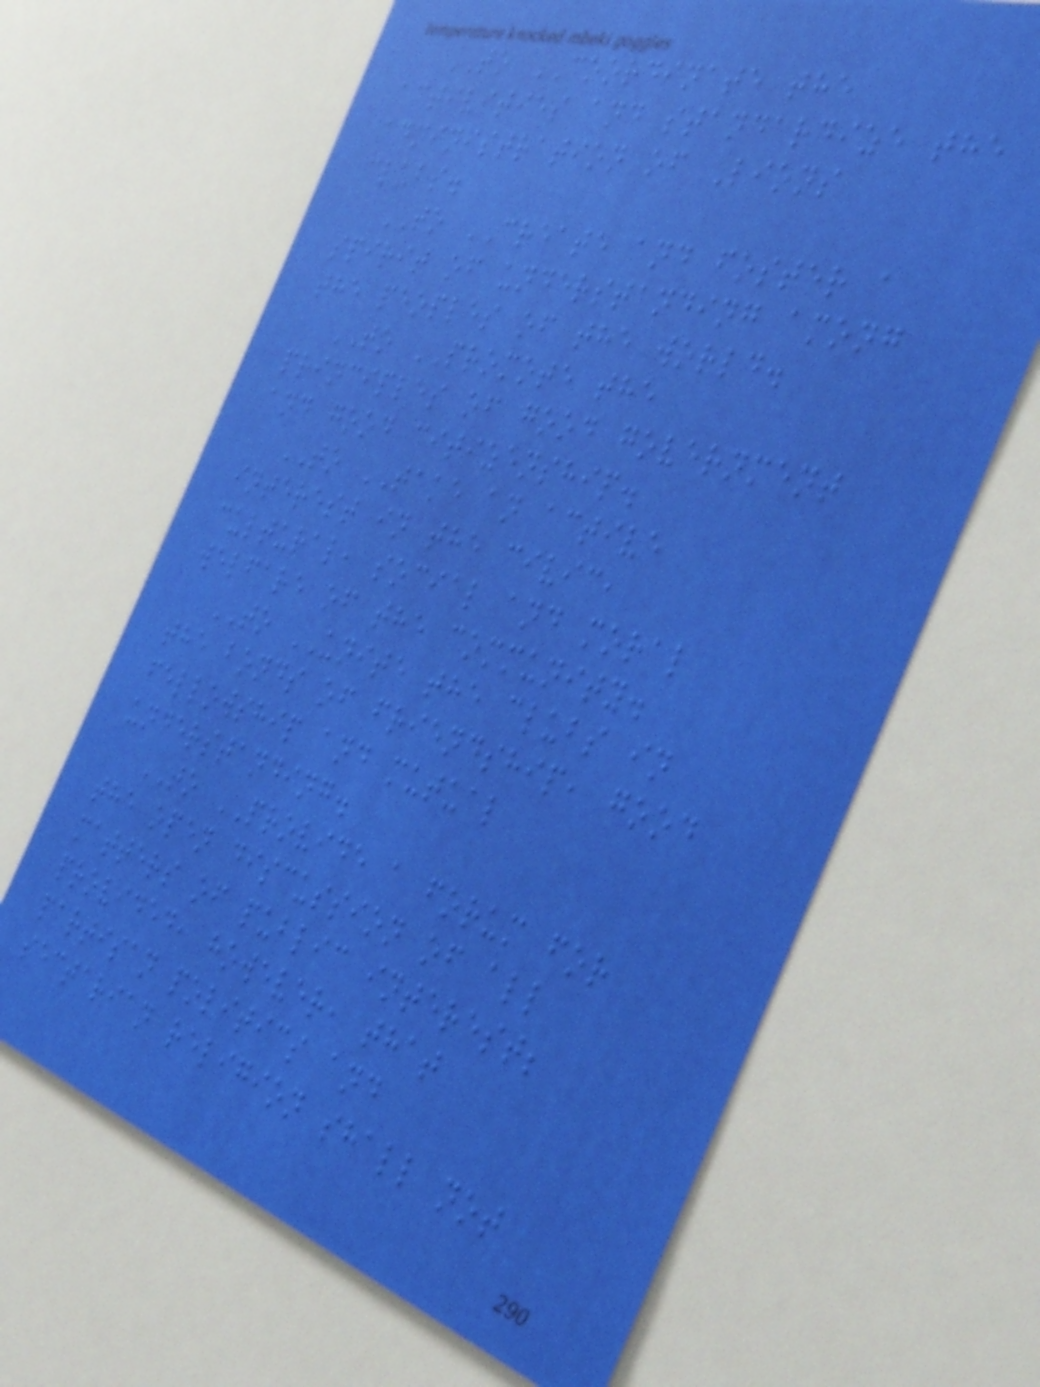TO COORDINATE the
activities and standardize the
administration of Lions
clubs.
TO CREATE and foster a
spirit of understanding among
the peoples of the world.
TO PROMOTE the
principles of good government
and good citizenship.
TO TAKE an active
interest in the civic,
cultural, social and moral
welfare of the community.
TO UNITE the clubs in
the bonds of friendship, good
fellowship and mutual
understanding.
TO PROVIDE a forum for
the open discussion of all
matters of public interest;
provided, however, that
partisan politics and
sectarian religion shall not
